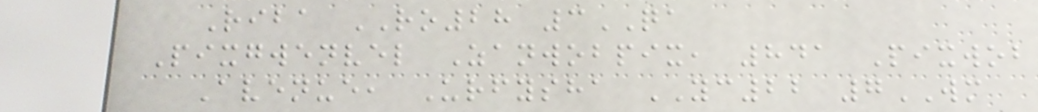Riba RO28 3QA
Pixgwenvel Zanwobpix, 841 Pixwob
Avenue, Urfysha YC22 7WM
